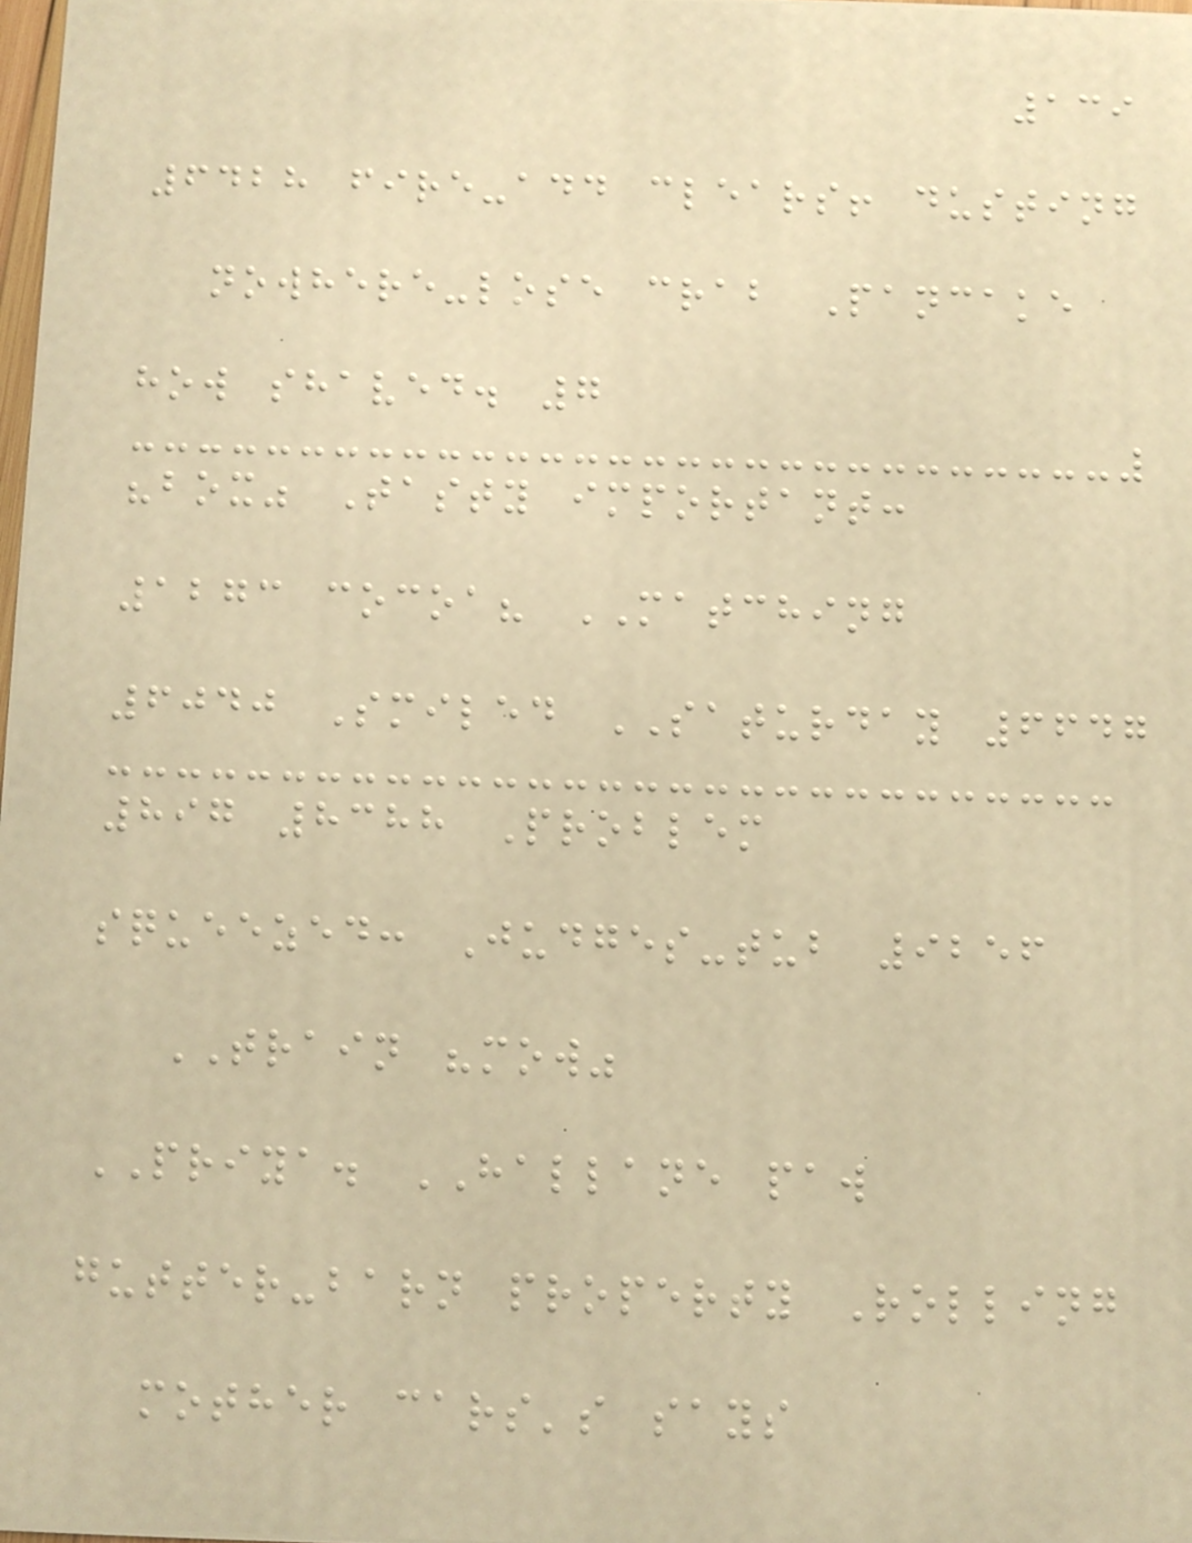139
6428 fire-add clears! dusting
nowhere-lose crab Pancake
how shaved. 7
"box" Tasty important:
1273 cocoa? MATCHING
6040 Smiled SATURDAY 6647
897 8388 Problem
squeezed: Judges-tub 9256
TRAIN "mow"
PRIYA. HALLANE paw
gutter-barn property Rolling
mother cars's says
